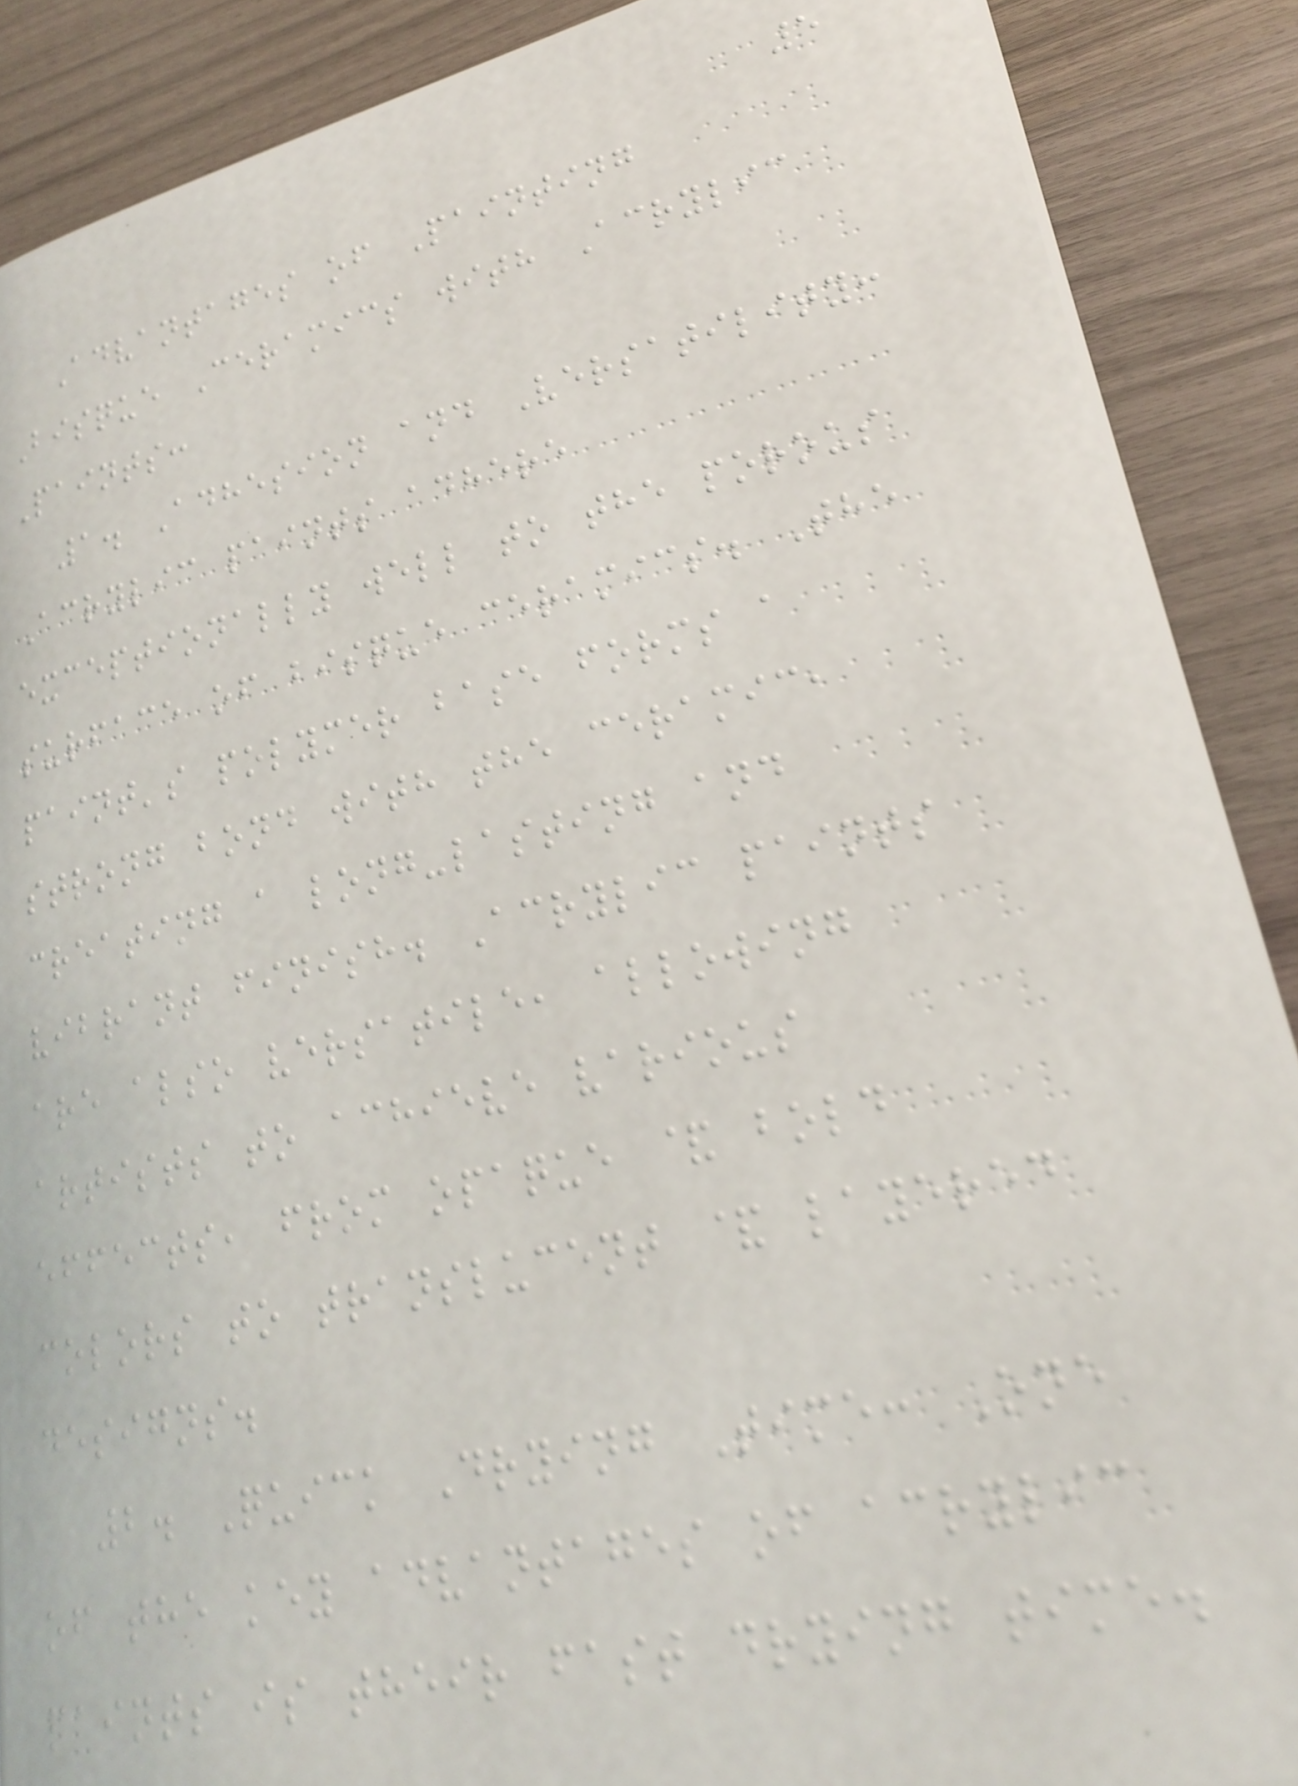5
Advantages of Painting
Bisque Ceramics with Acrylic
Paints:
1. Adhesion and Versatility:
Acrylic paints adhere
exceptionally well to the porous
surface of bisque ceramics. The
paint's polymer base forms a
strong bond with the ceramic,
creating a long-lasting and
vibrant finish. Acrylic paints
are also versatile, allowing
artists to achieve various
effects, from opaque & bold
colors to translucent & layered
designs.
2. Quick Drying Time: One
of the key advantages of acrylic
paints is their fast drying time.
